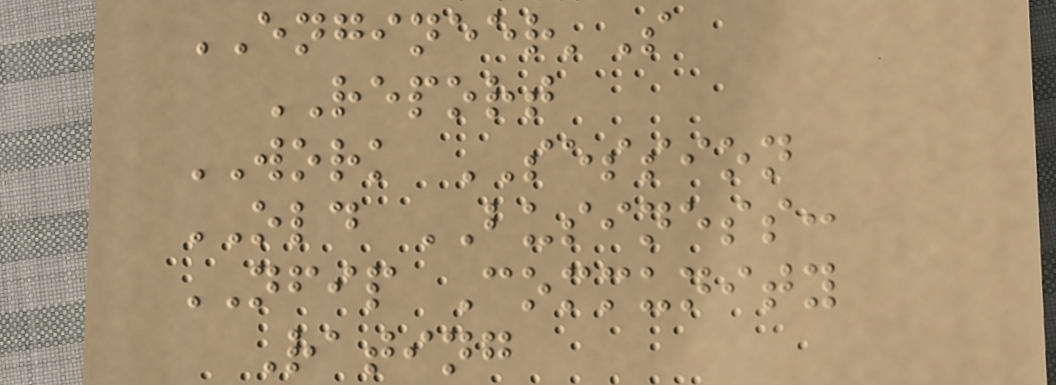ENGINEER'S
REPORT
WORK SESSION
OLD BUSINESS:
NFIP Community
Rating
